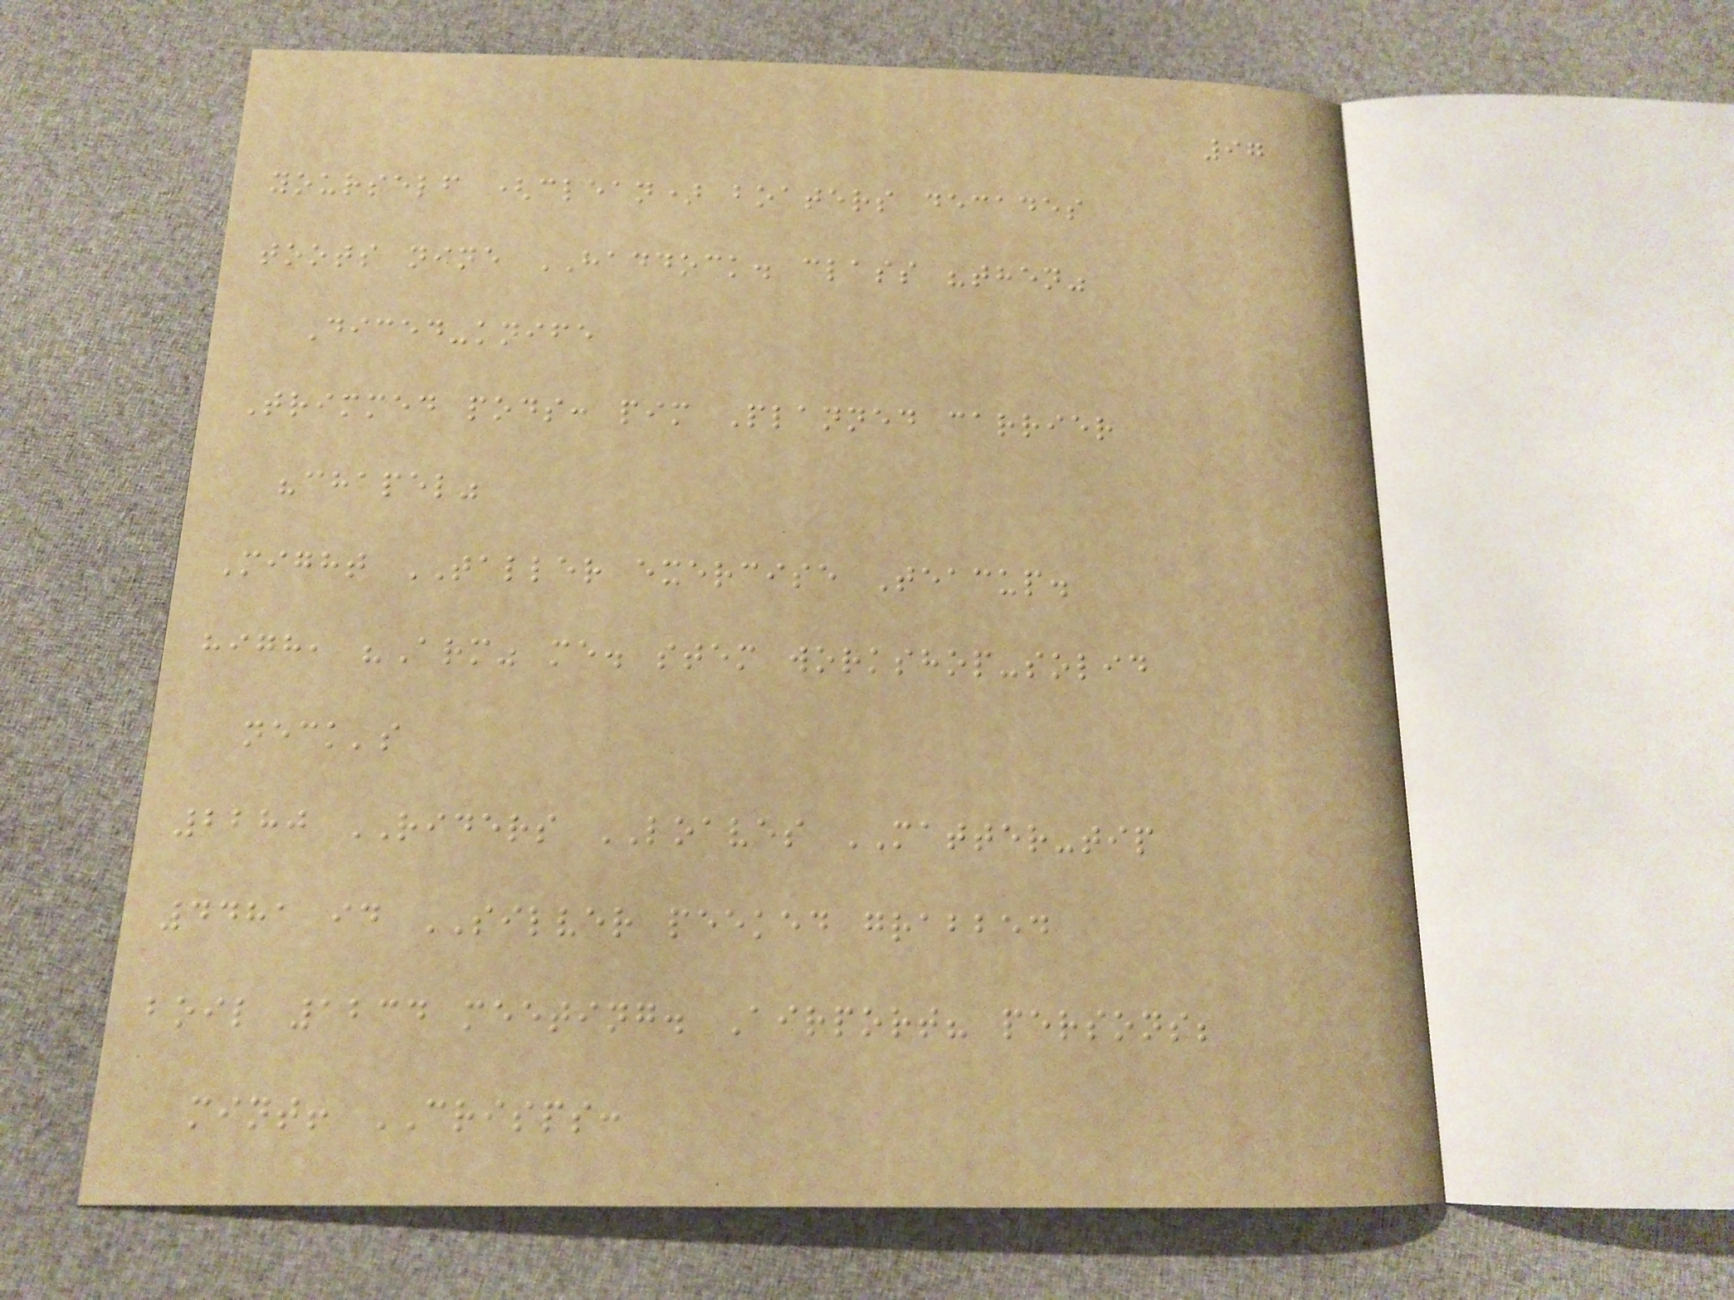97
yourself (clean) boaters decades
toots nine HADDOCK. class "then"
Diced-knife
Trimmed pods: pim Planned carrier
"chapel"
Might TALLER exercise Teacup.
high, "Arm" me. stem workshop-solid
neck's
2280 RIDERS LOAVES MATTER-tip
4481 id SILVER peeked grabbed
boil 1234 meeting. Airport? persons;
mint! CRISPS:
